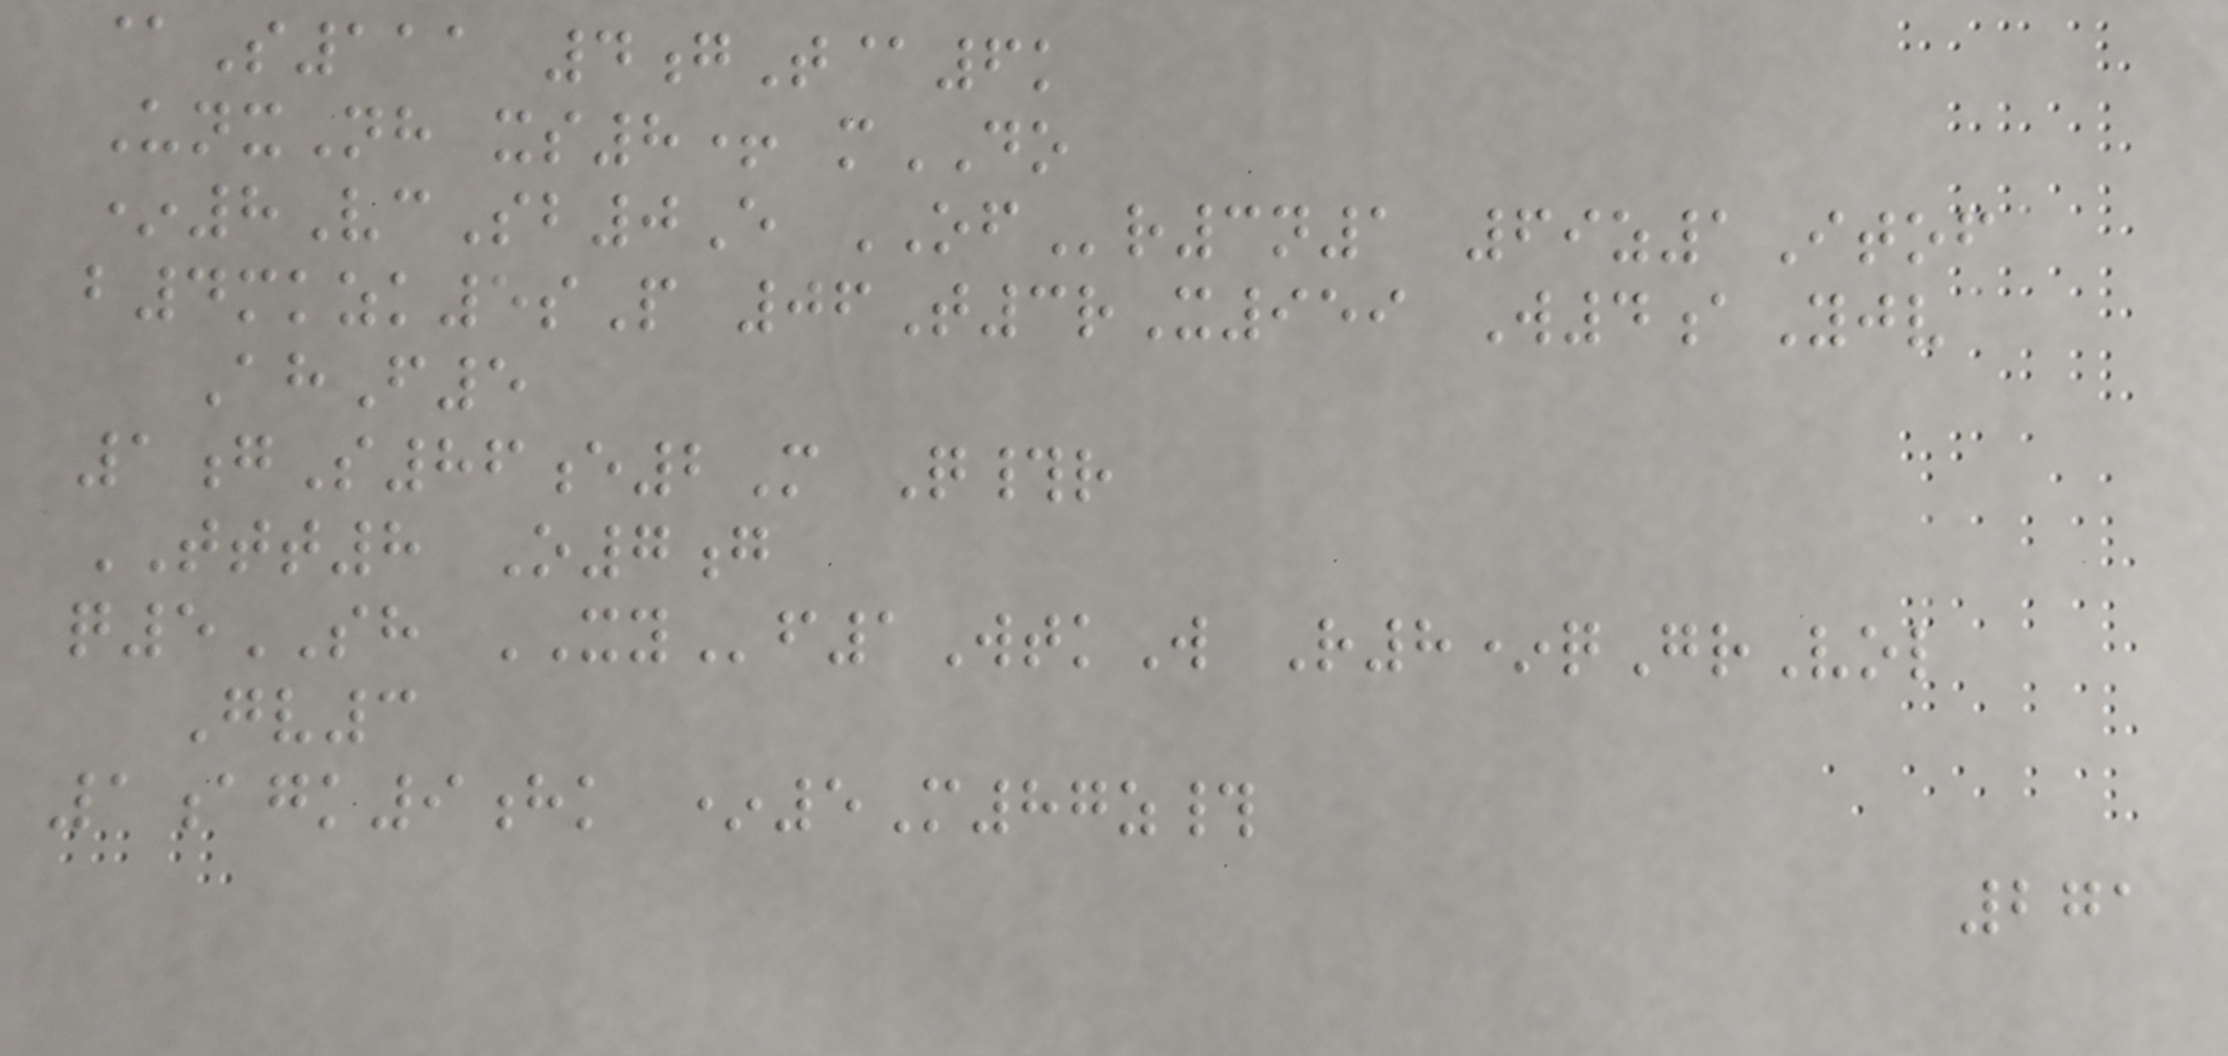@S111 4gT@6k
UnxNh xs8+ mDO
*8VcSb0E OFr3n1 69z1Itof
b4mkzk5sP 06T3rX959 W4aYjv
AhF5
1gS86e2M Q#r
TTT8 O7g
q5SH XYf1WtkW R8*qGrVol
Gv3
1agk9hk *5M87z#
271
